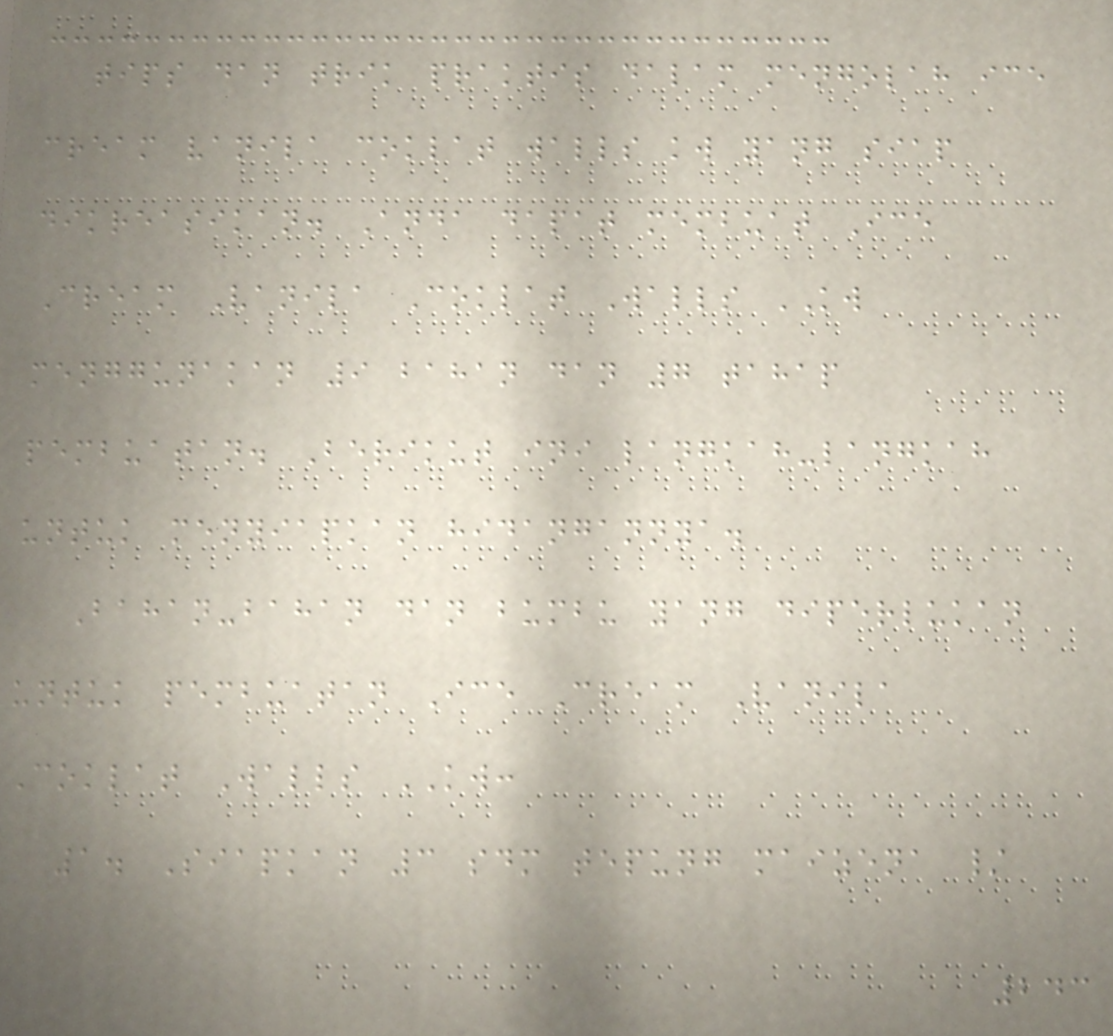tips dan trik praktis dalam mengolah ice
cream vanila coklat walls kw yang siap
dikreasikan. Anda dapat membuat Ice
Cream Vanila Coklat Walls KW
menggunakan 9 bahan dan 7 tahap
pembuatan. Berikut ini langkah-langkah
untuk menyiapkan hidangannya.
Bahan-bahan dan bumbu yang diperlukan
untuk pembuatan Ice Cream Vanila
Coklat Walls KW:
1. Siapkan 3 sdm tepung maizena /
243
